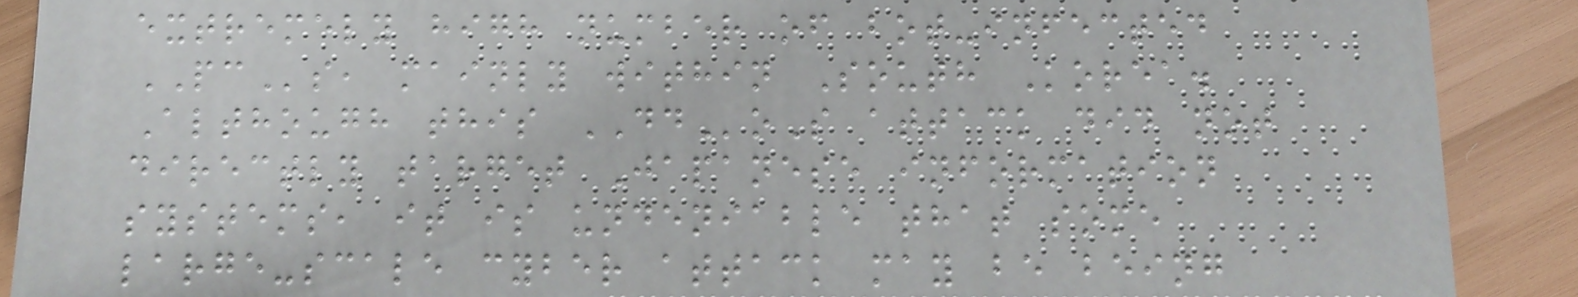extremely high number of bot-infected
PCs, mainly within South Korea.
Although this DDoS attack did not
directly target Japanese information
systems, it is undeniable that some
large-scale cyber attack may be being
